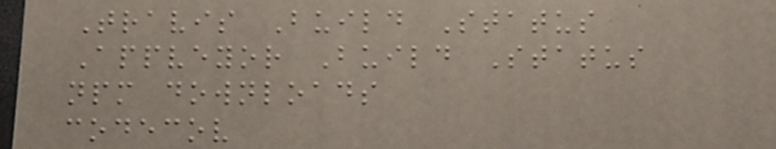Travis Build Status
Appveyor Build Status
npm downloads
codecov
